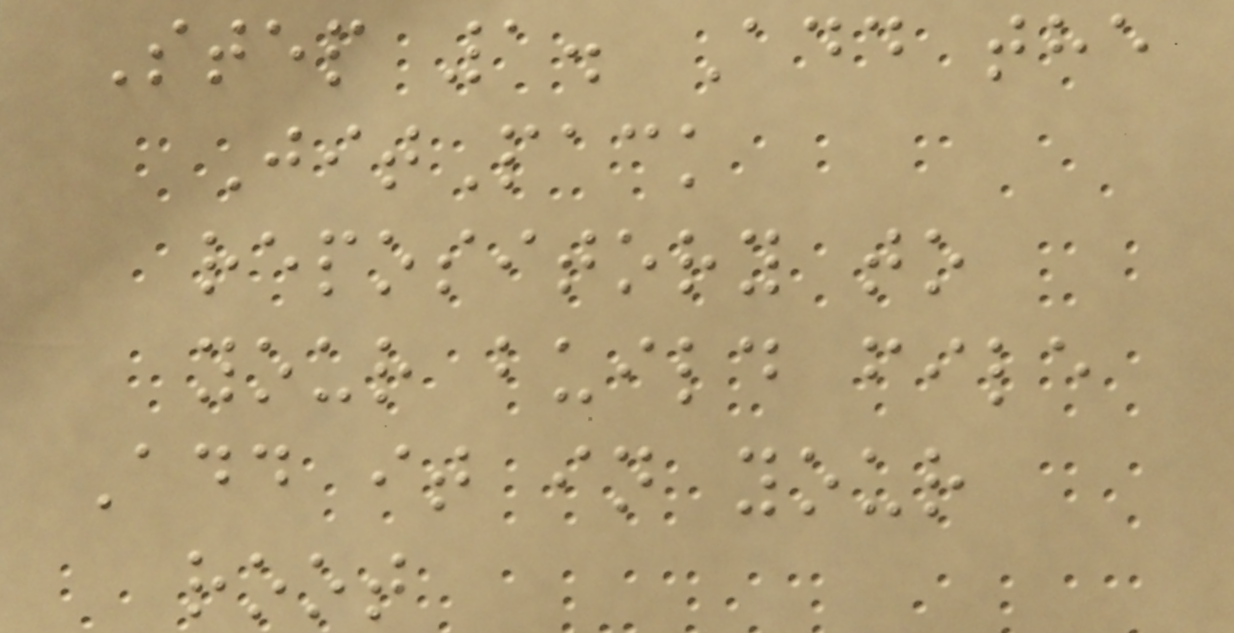Step 1. Add the
JitPack
repository to
your build file
Add it in your
root
